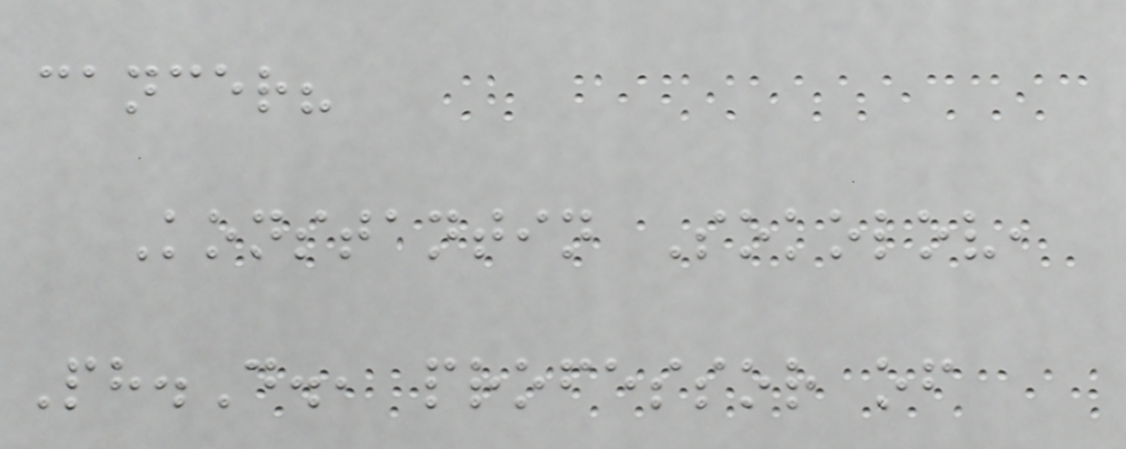cancer?
Konstantin Sokolov,
Ph.D., professor of
